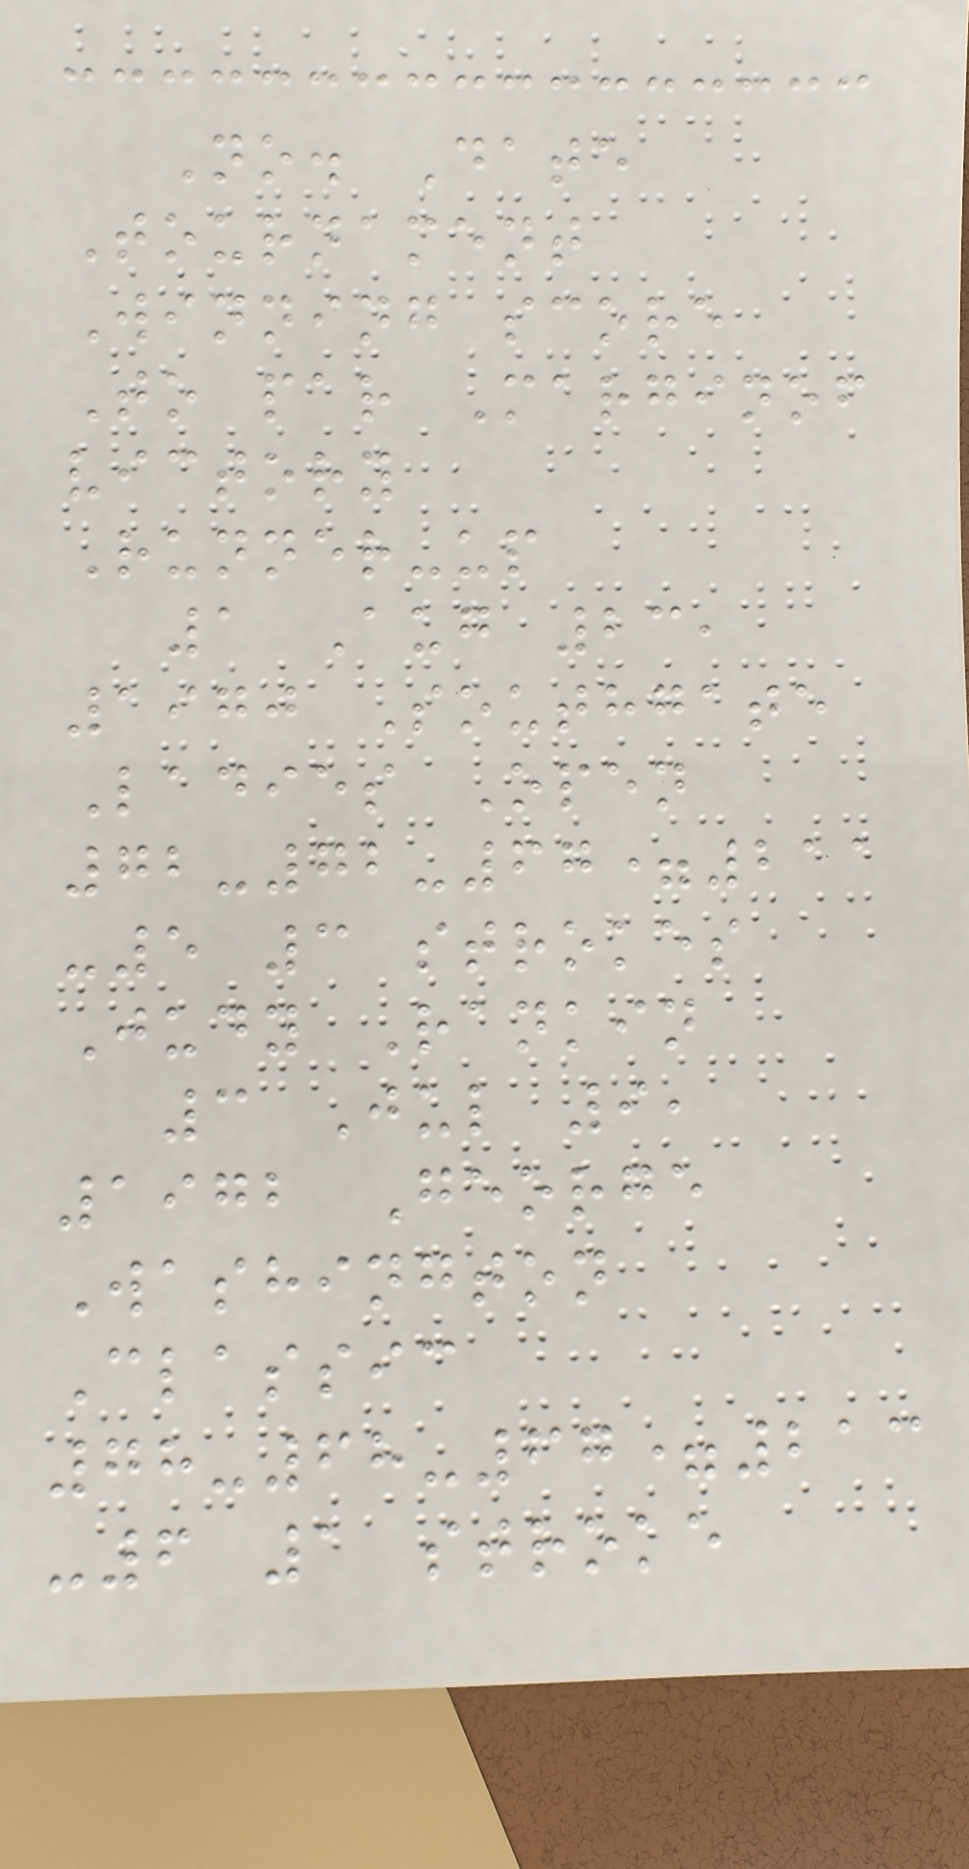No. Date
Tournament
Winning score
To par Marginof
victory
Runner-up
1 Aug 23,
1970 Southgate
Ladies Open
72-72-67=211
-5 3 strokes
Judy Rankin
3 Jul 9,
1972 George
Washington
Classic
78-68-67=213
-6 1 stroke
